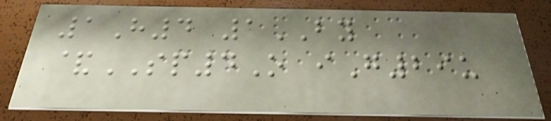1H4 1BY
&SP4O iG29u
